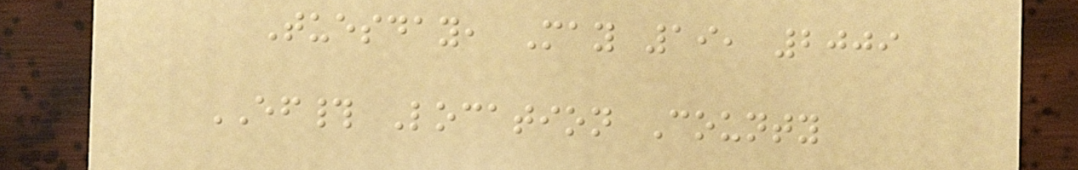Tuesday, May 19, 2009
EF# Location County
